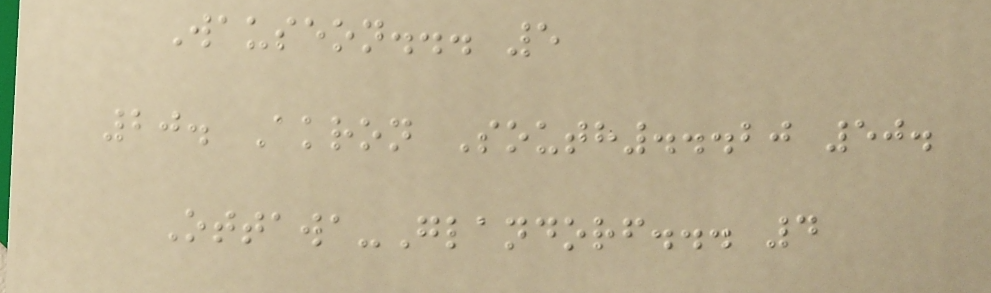Wauseon... 5
20. Akron South...20 50.
Ottawa-Glandorf... 4
